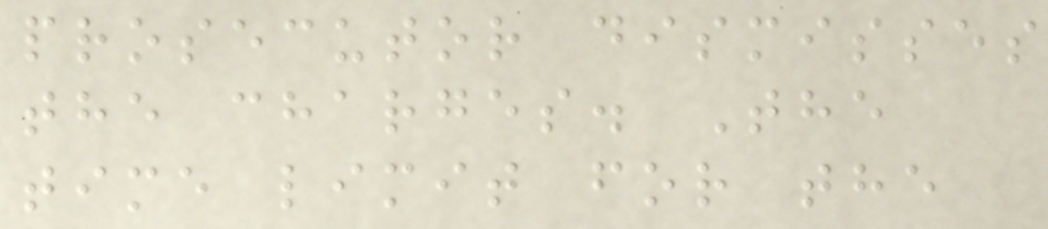prosecutor dismisses
the charges. The
time limit for the
